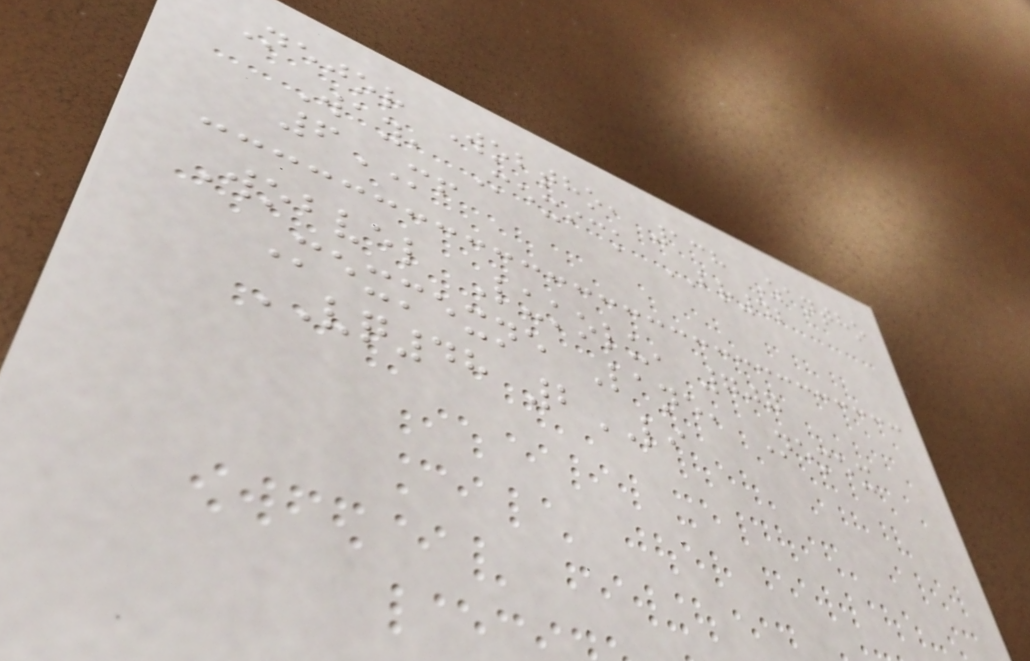Nejor Wobtho, 138 Zantho
Way, Mexick BR42
6MF
Wobvel Lukolu, 707
Mexmexne Lane, Nemex
VQ48 2LI
